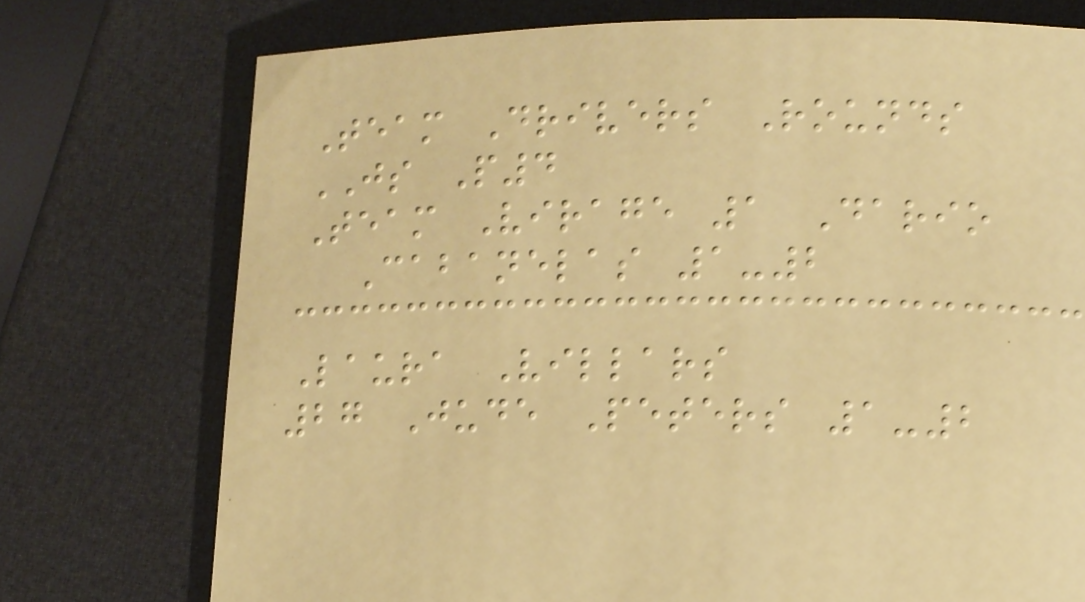Team Drivers Rounds
JS P4
Team Virage 1 Dario
Cabanelas 1-2
Laura Villars
27 Jude Peters 1-2
